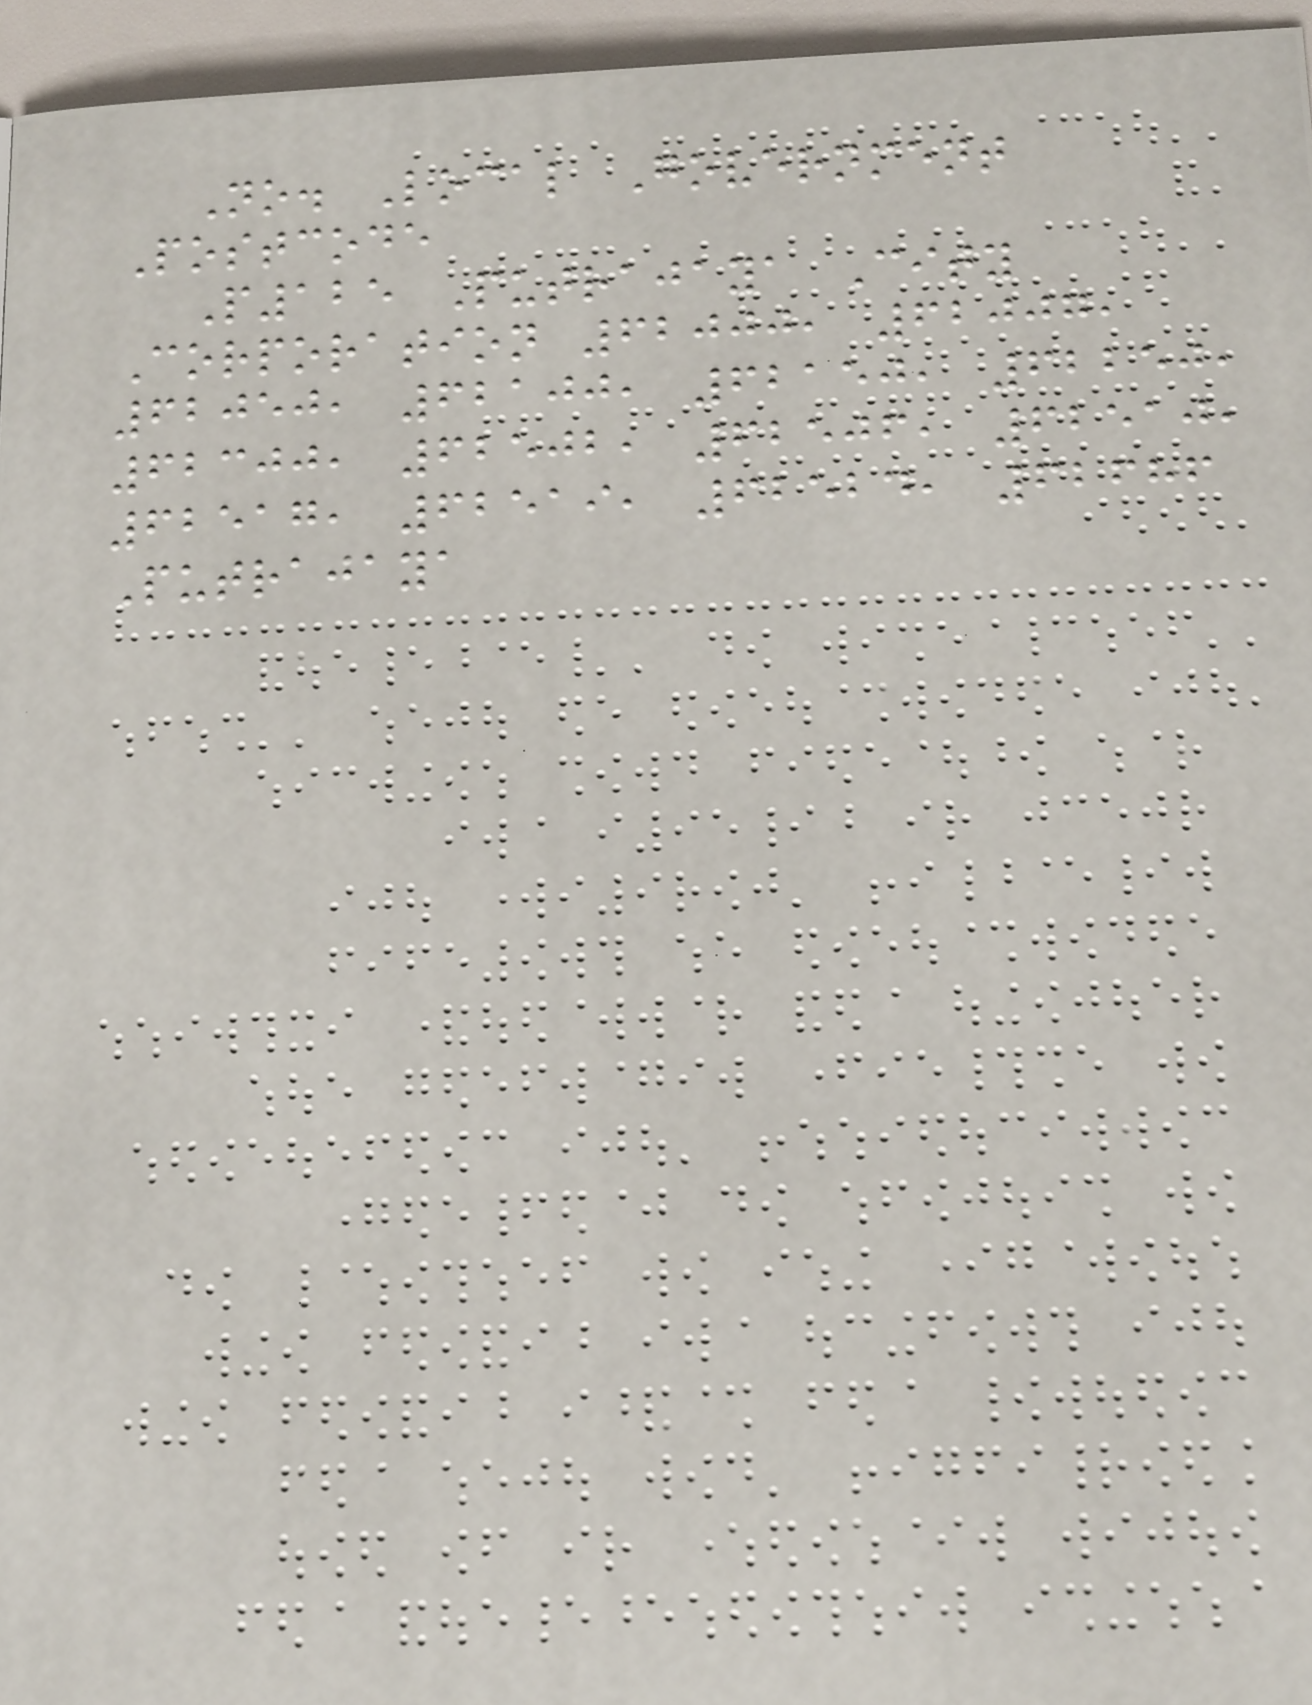No. Local Government
Postcode
P125 Putrajaya City
Corporation 62000, 62007,
62050, 62100, 62150, 62250,
62300, 62502, 62506, 62510,
62517, 62519, 62524, 62686
Putrajaya
